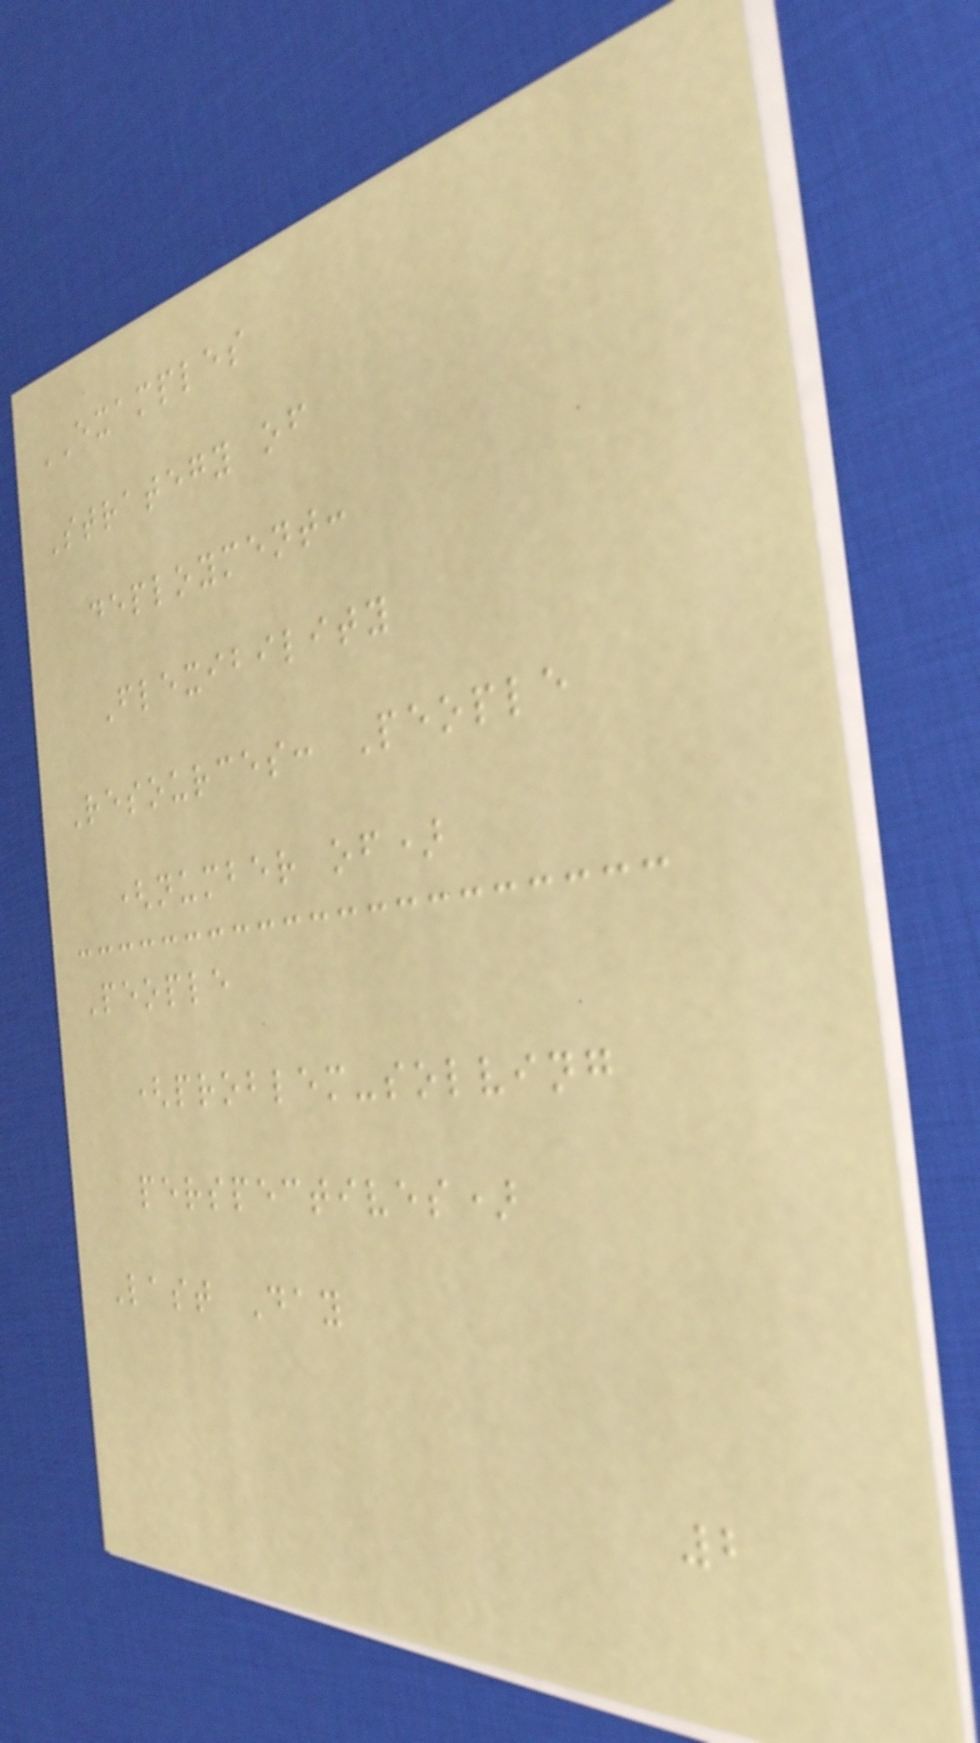EXAMPLES
Strategy of
deployment:
Flexibility
Resources: People
(number of)
People
(problem-solving
perspectives)
Last Day
2
